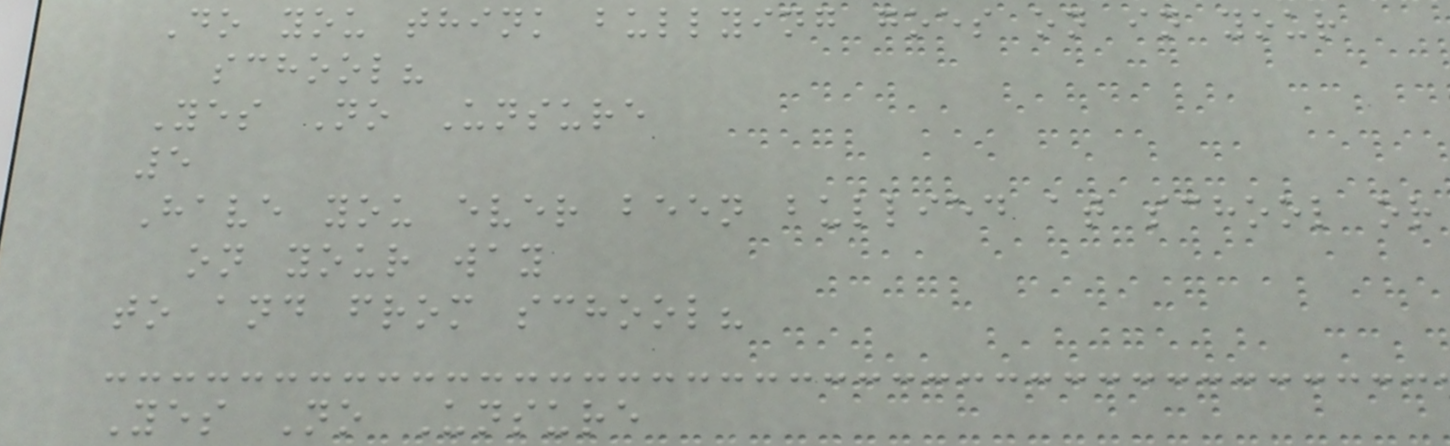Do you think bullying goes on in your
school?
Yes No Unsure
5
Have you ever been bullied at school or
on your way
to and from school?
Yes No Unsure
